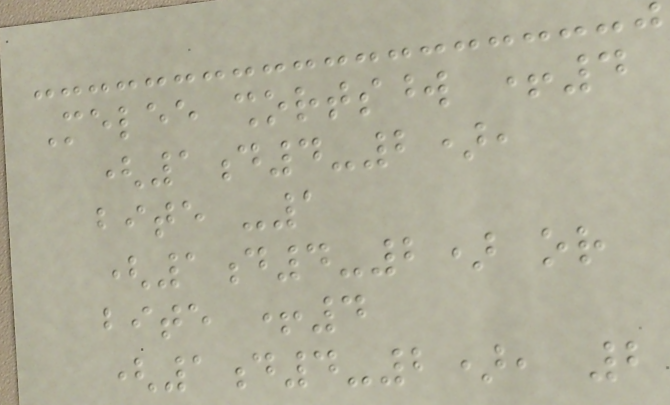Melee shortsword +4
(1d4-2),
bite -1
(1d4-2) or
bite +4
(1d4-2), 2
